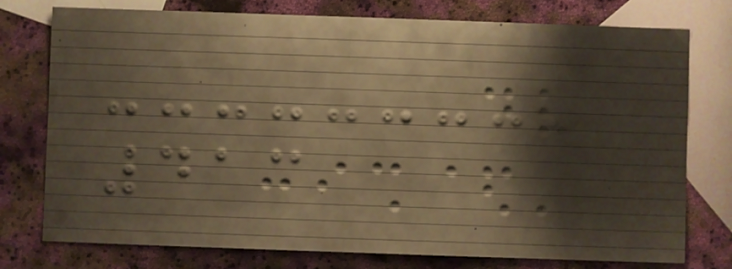413
